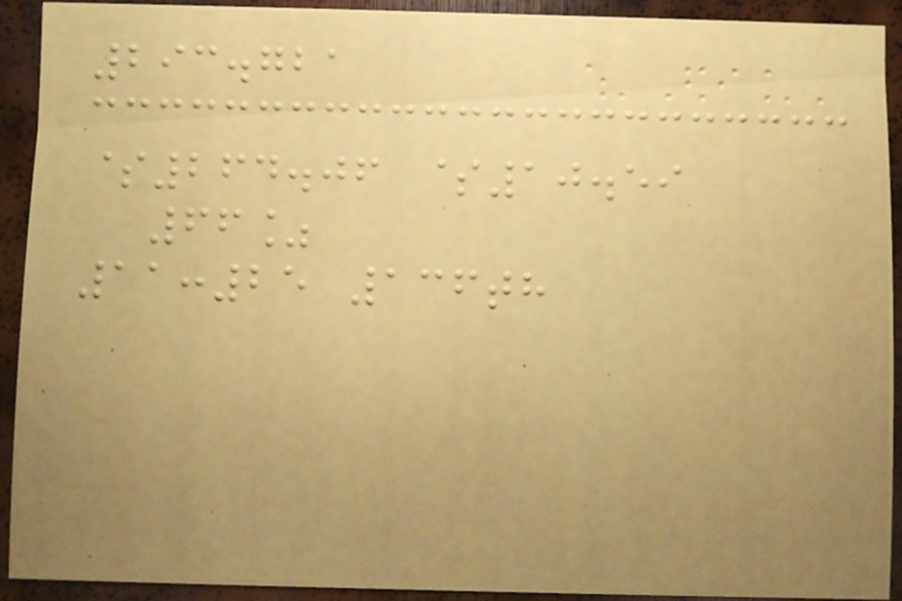293.721
$264.06 $10.59
66%
11:25 136th
